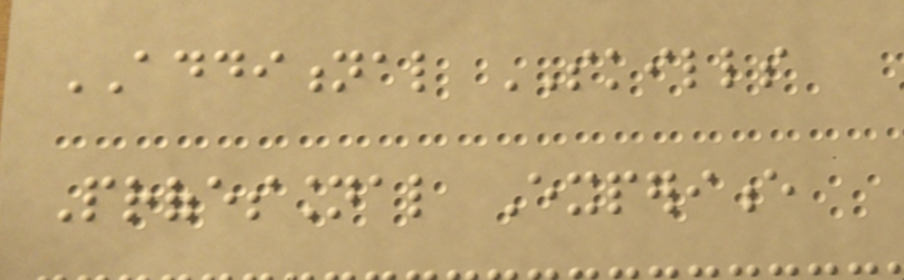ADDITIONAL SKILLS
Professional Experience
